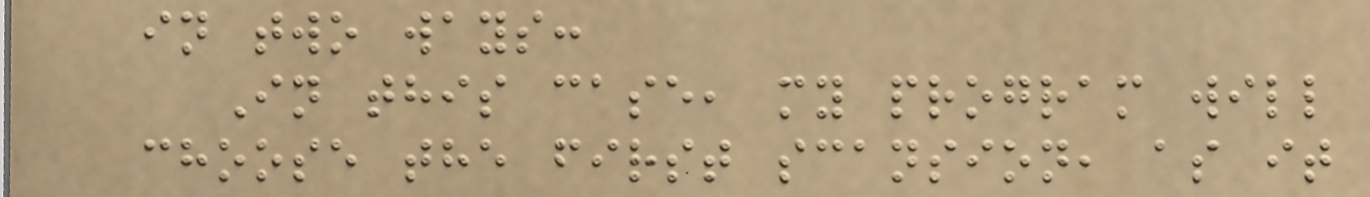in two ways:
In this case, my program will
choose the first scansion, as it
